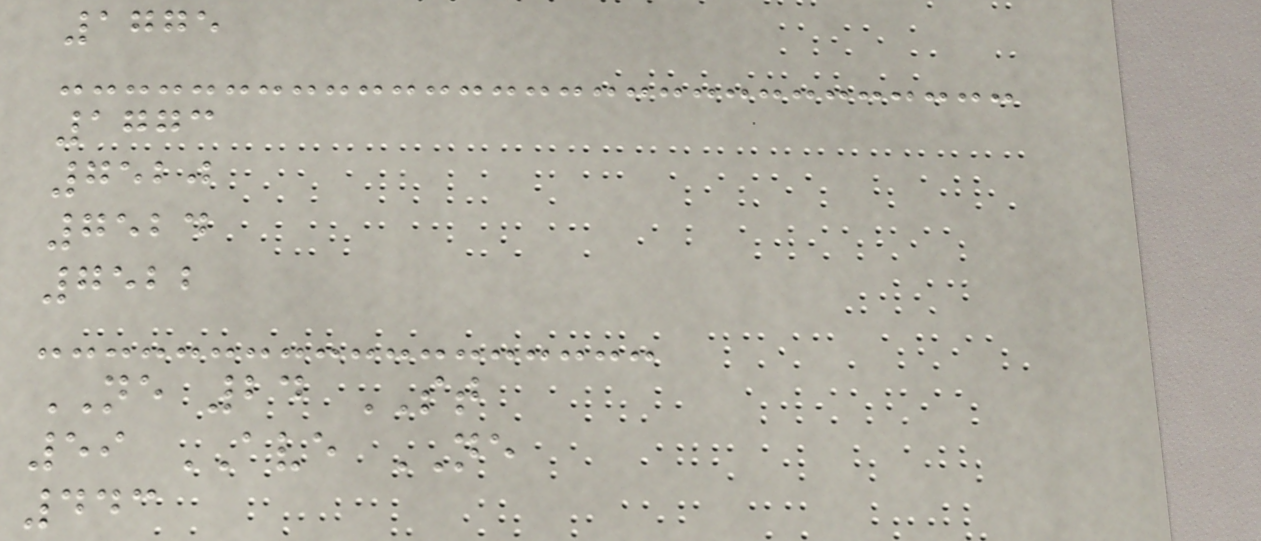1775
1773
7520
7524
7522
NE 24 ST
59 AVE NE
443
